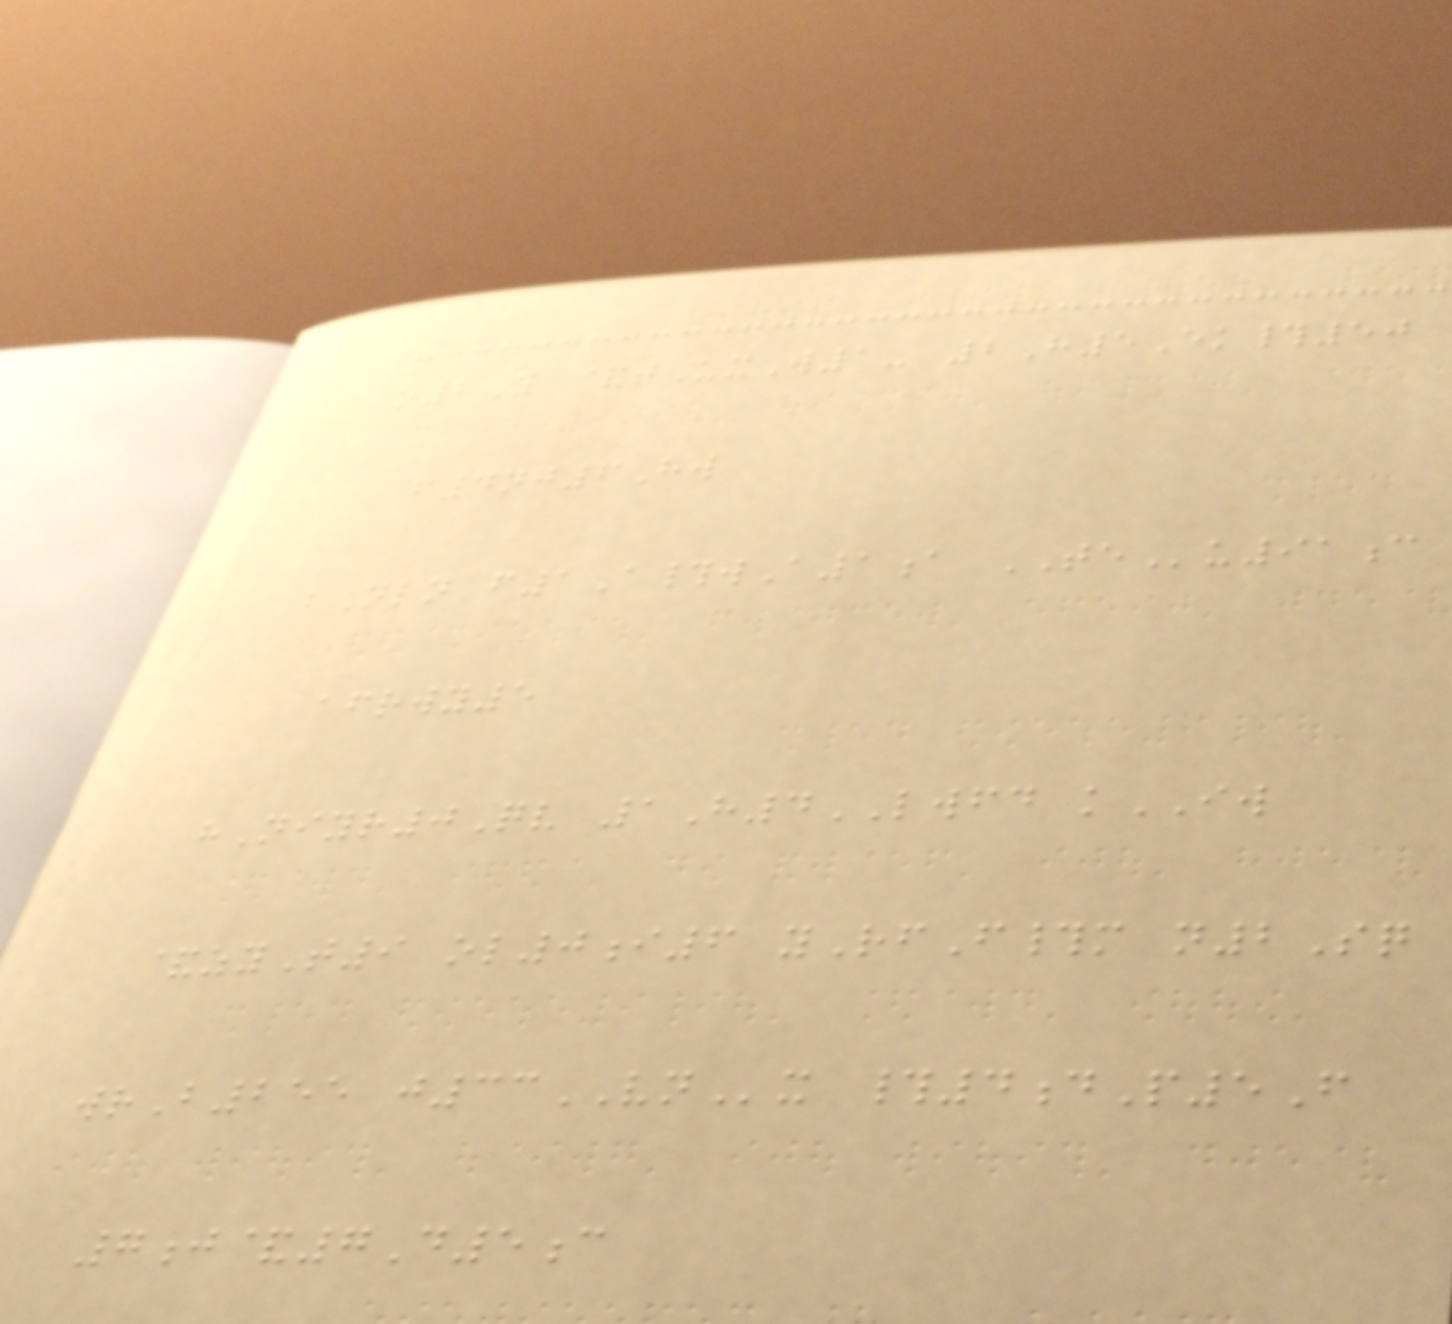o2Y &tUxW1- 2H5Ek#50
f4nj6Hw
bNln f1A#wA1a TEu91c
afrwy5
hNiyr0Qv 1H4LWFD kIW
&zyT9 ol0i6 yRfF#m n2Sq
wrB255 j33VNx #4dP5F
7j&7D5c
